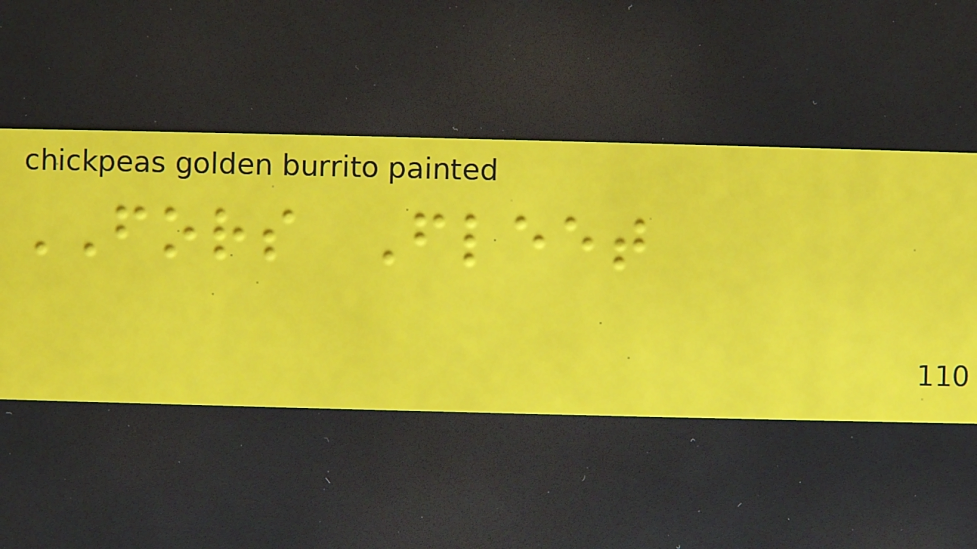FORS Fleet
